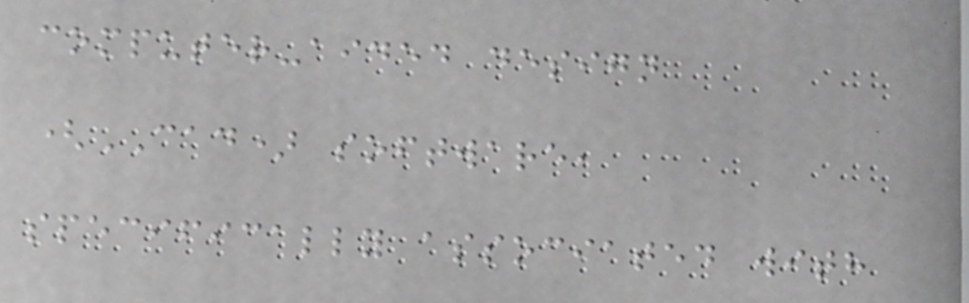computer-aided design
(CAD) software,
specifically associated with
